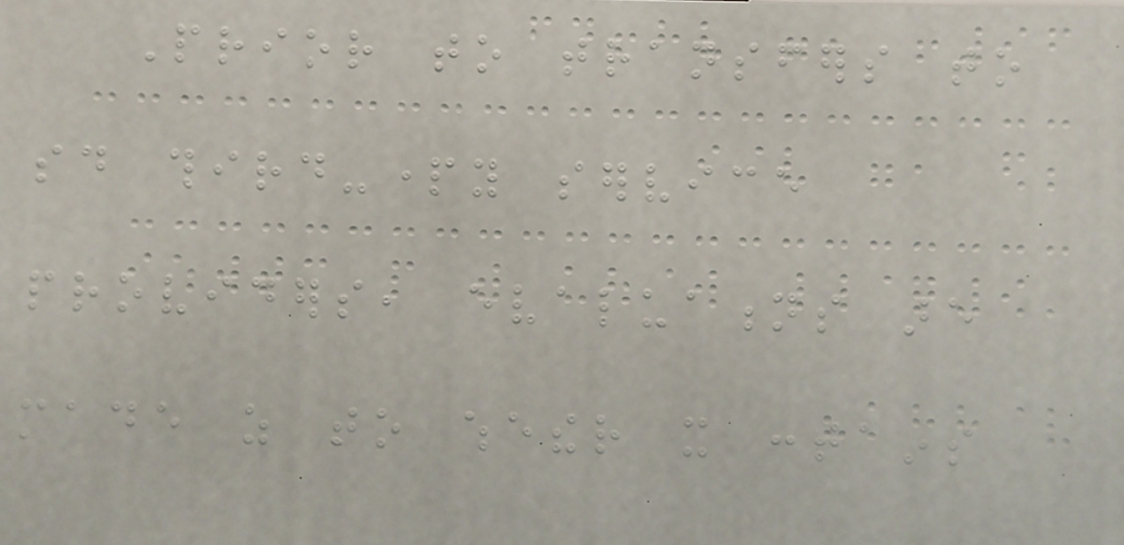Prior to transfers to
said third-party service
providers, evaluations are
made as to whether it contains
